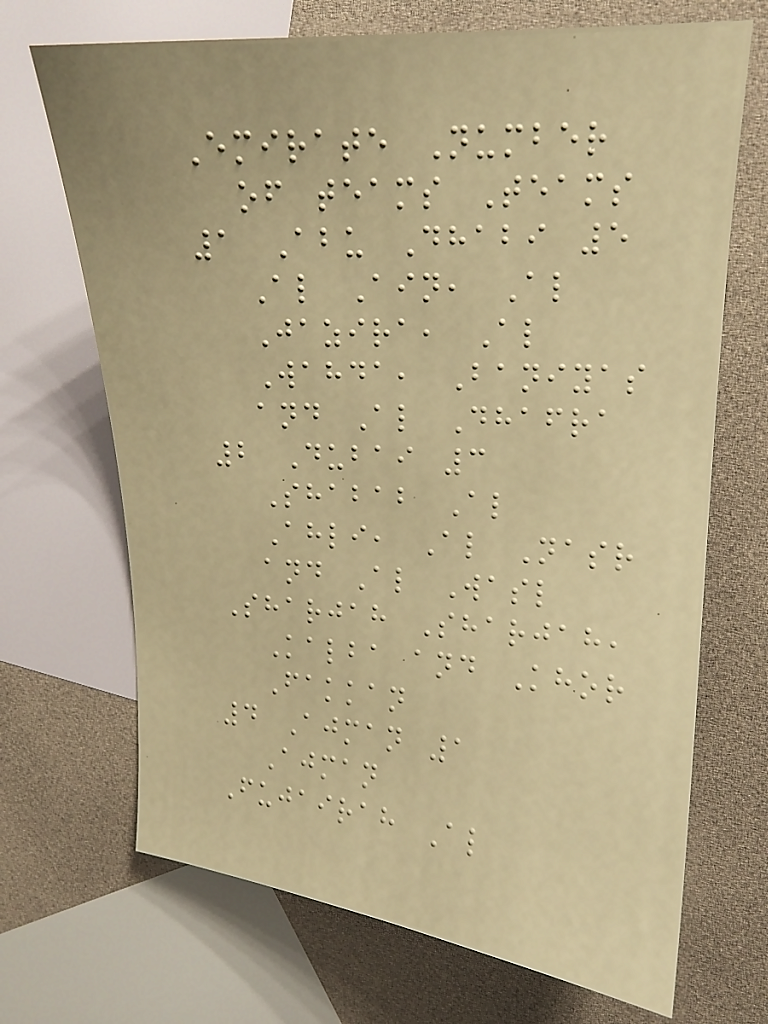Emirate Number
of teams Teams
1 Abu Dhabi 5
Al Ain, Al
Jazira, Al
Wahda, Baniyas
and Al Dhafra
2 Dubai 3
Shabab Al
Ahli, Al Nasr
and Al Wasl
Sharjah Sharjah,
Kalba and Khor
Fakkan
4 Ajman 1
Ajman
Fujairah Al
